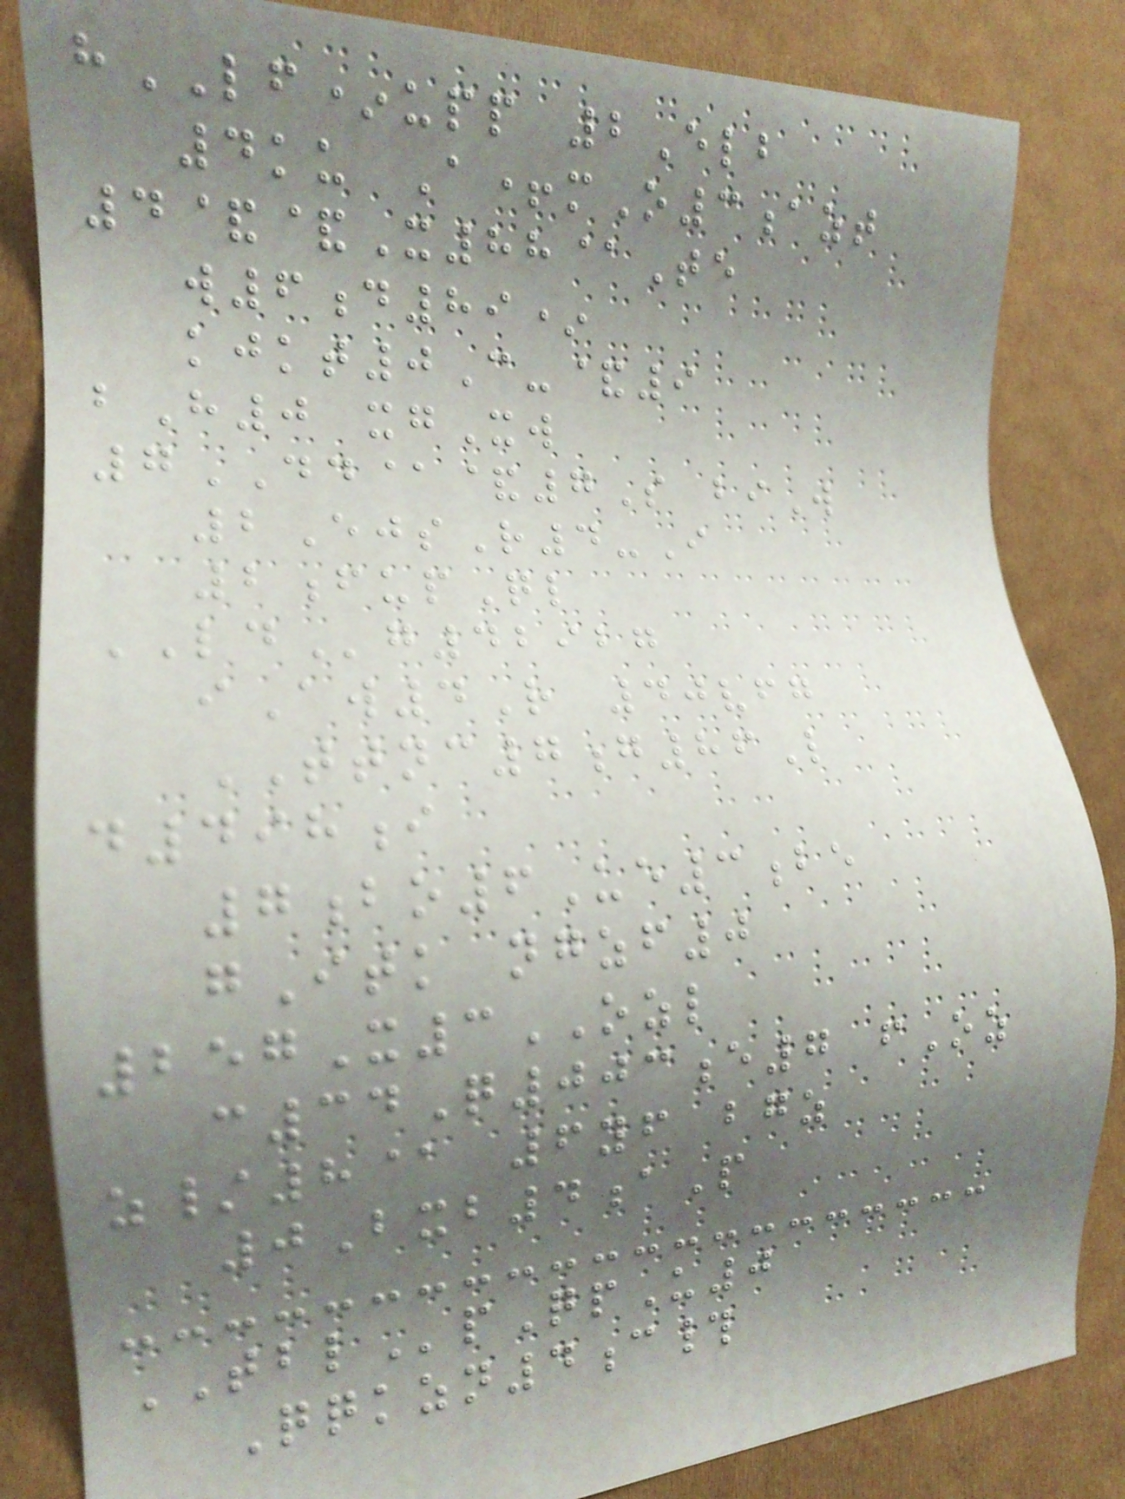hLF*upp 2Elb
4ku A+mO3azt
4&&X88@Te
w6d89*
kjkt0C-&9
bH0 xgXw
7DD@&7S biW
2EjsR4-I
2fupQl
LDg42927
iAw4R 40vfg
TTNC7g86L
d498i
7bo6Ue3be
gItk ngzf0
257X3OZL
c34Q003e7 fOz
z/8@ 6yf bgz
0Bxb4aP
TBLpQpU0
Qqkzn4c#
